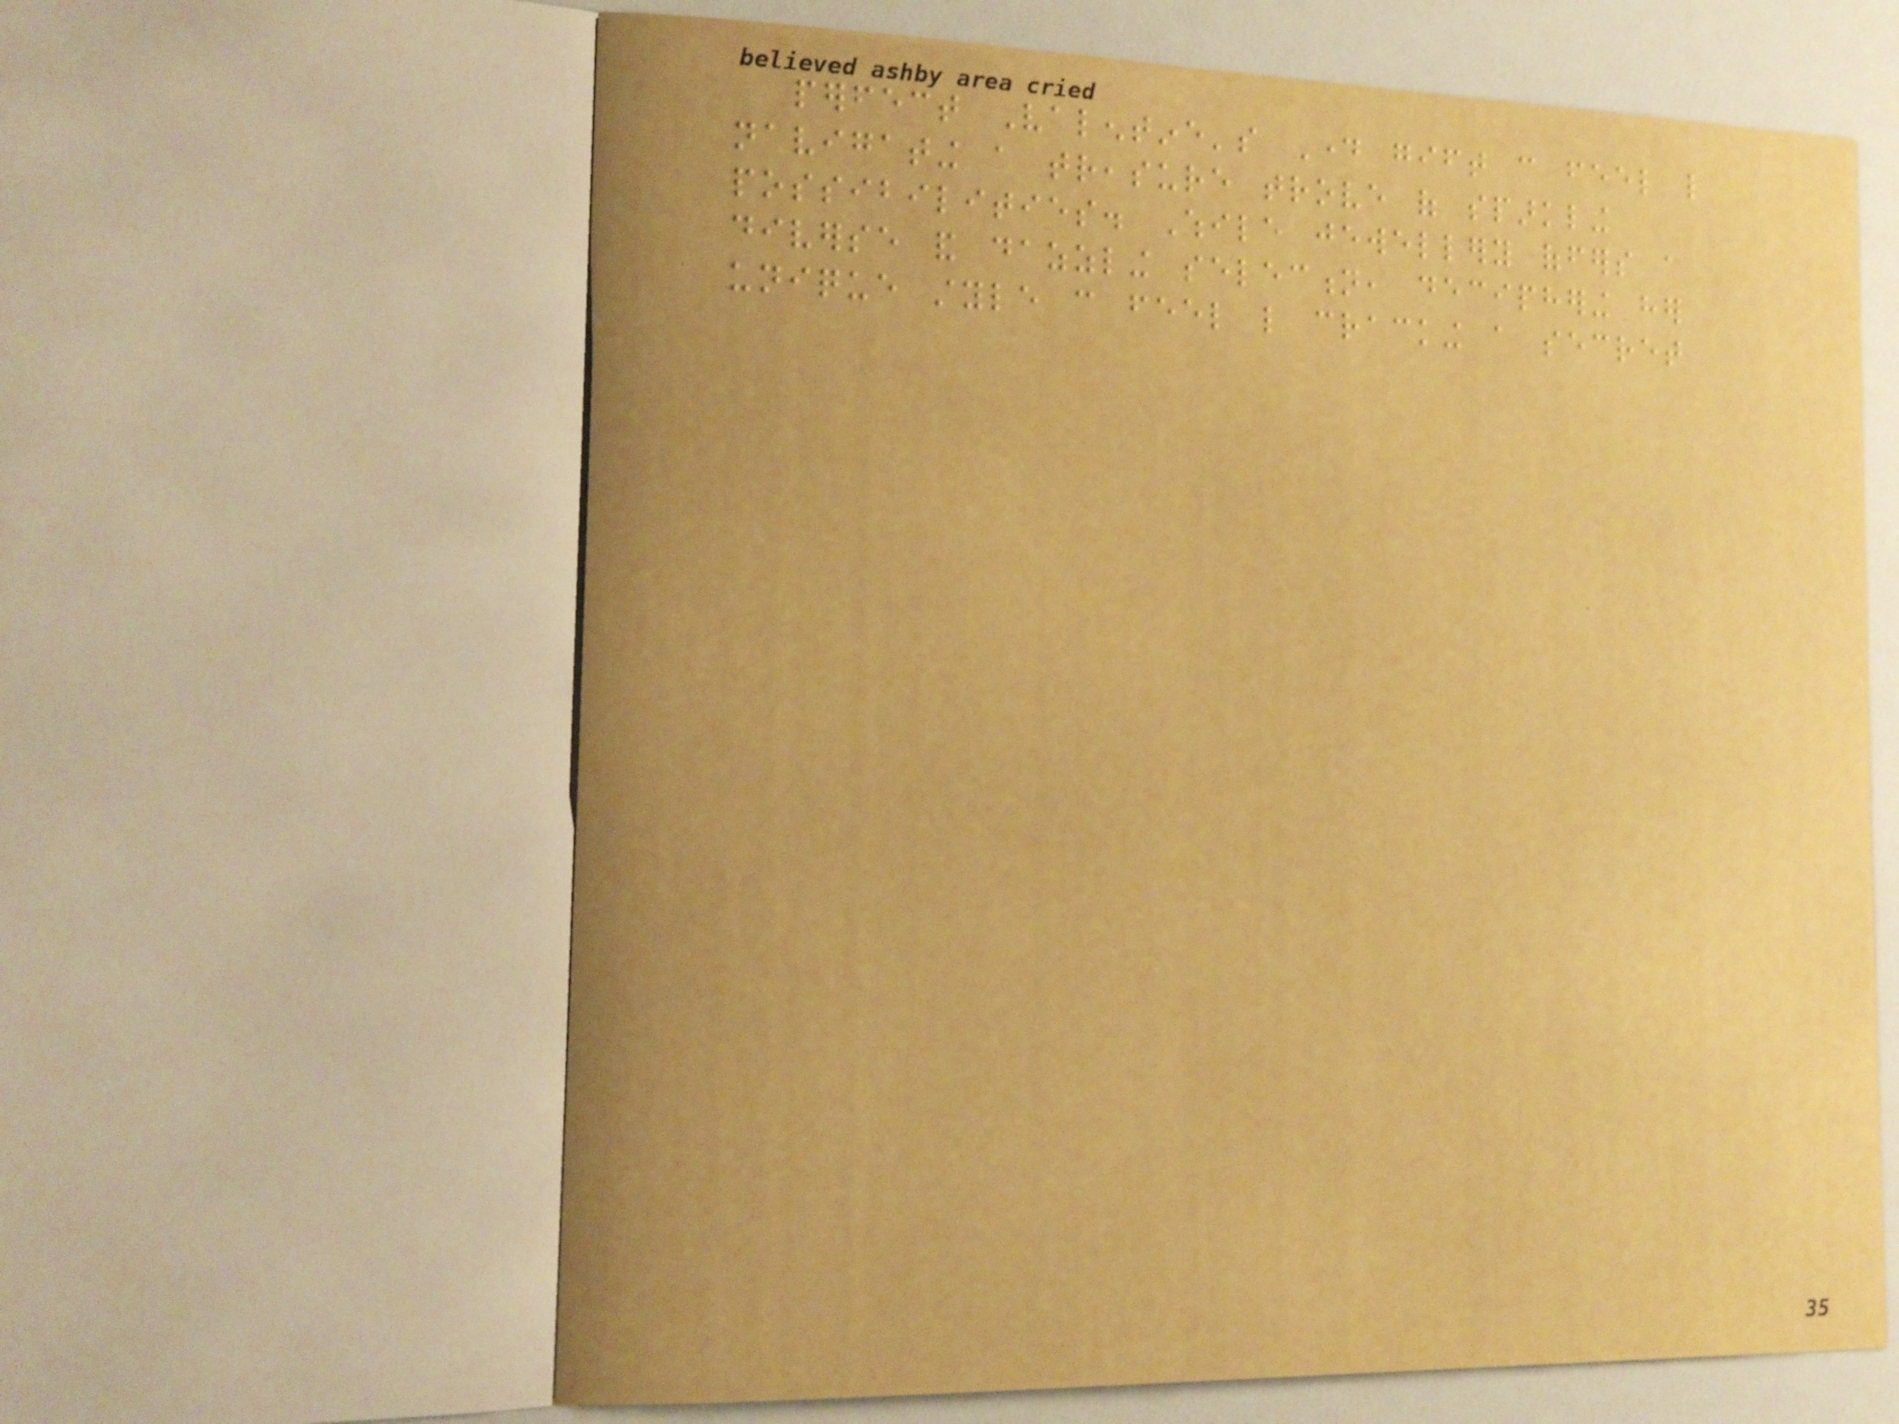perfect Valentine's Day gift can feel like
navigating a treasure trove of sparkling
possibilities. While jewellery offers a
diverse and dazzling selection, deciphering her
unique style can feel like cracking a secret
